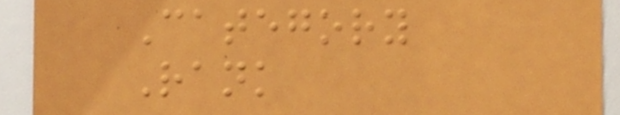Category
Rank
